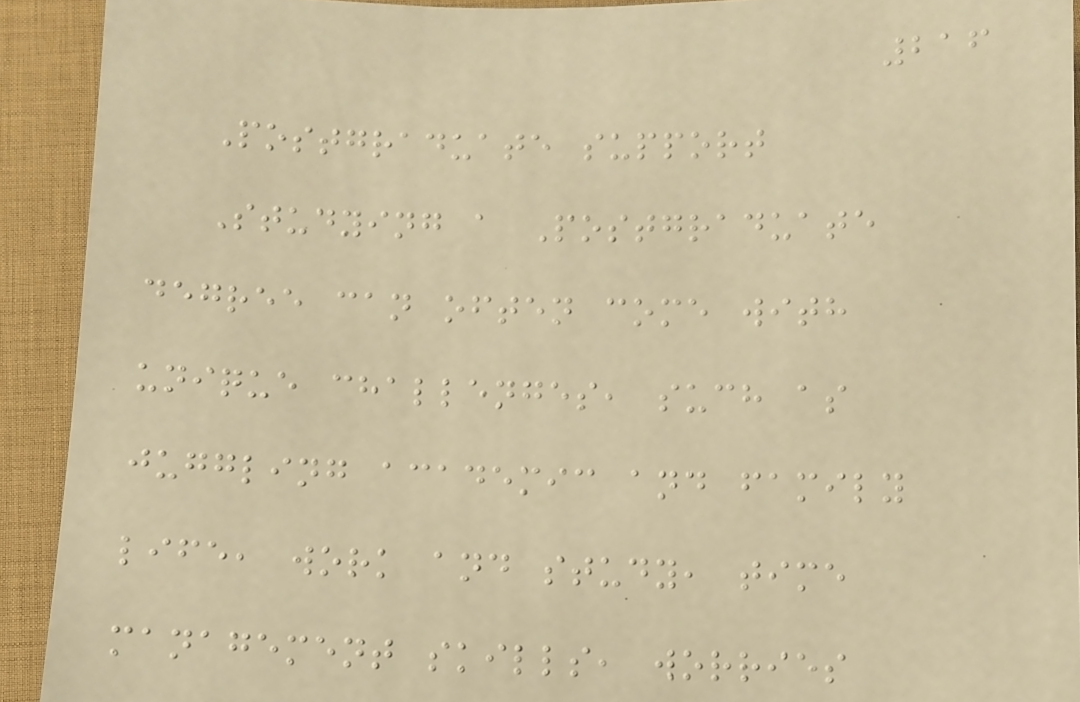216
Postgraduate support
Studying a Postgraduate
degree can often come with
unique challenges, such as
juggling academic and family
life, work and study, time
management skills, worries
